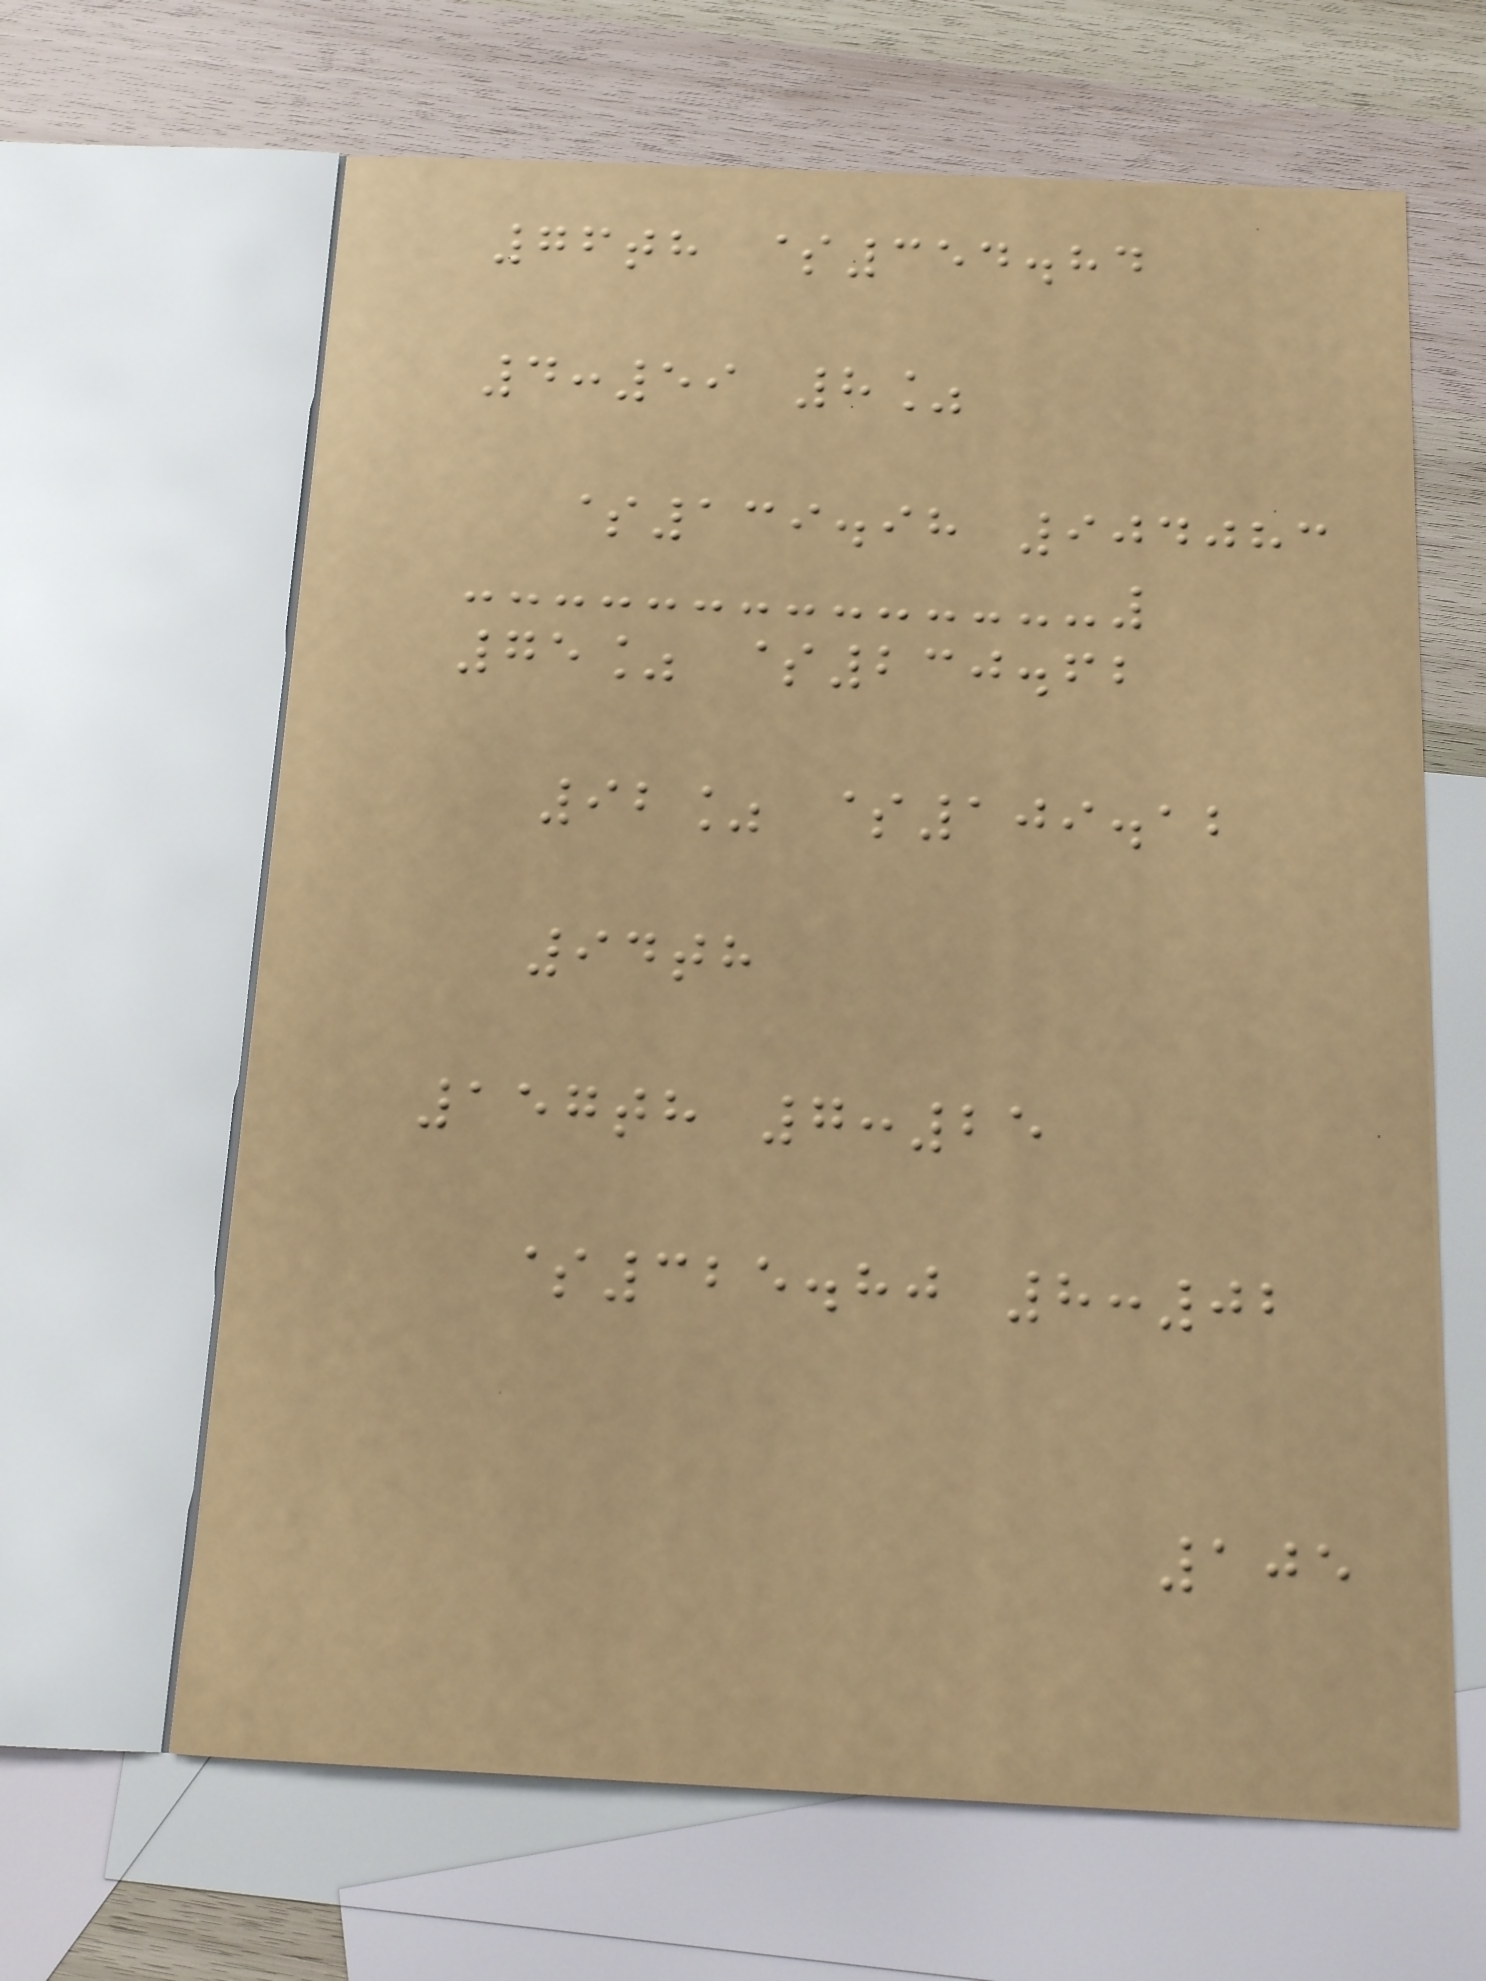76th $354.84
4:59 8%
$139.98 904083
75% $230.62
92% $109.12
94th
157th 7:25
$325.80 8:02
105
